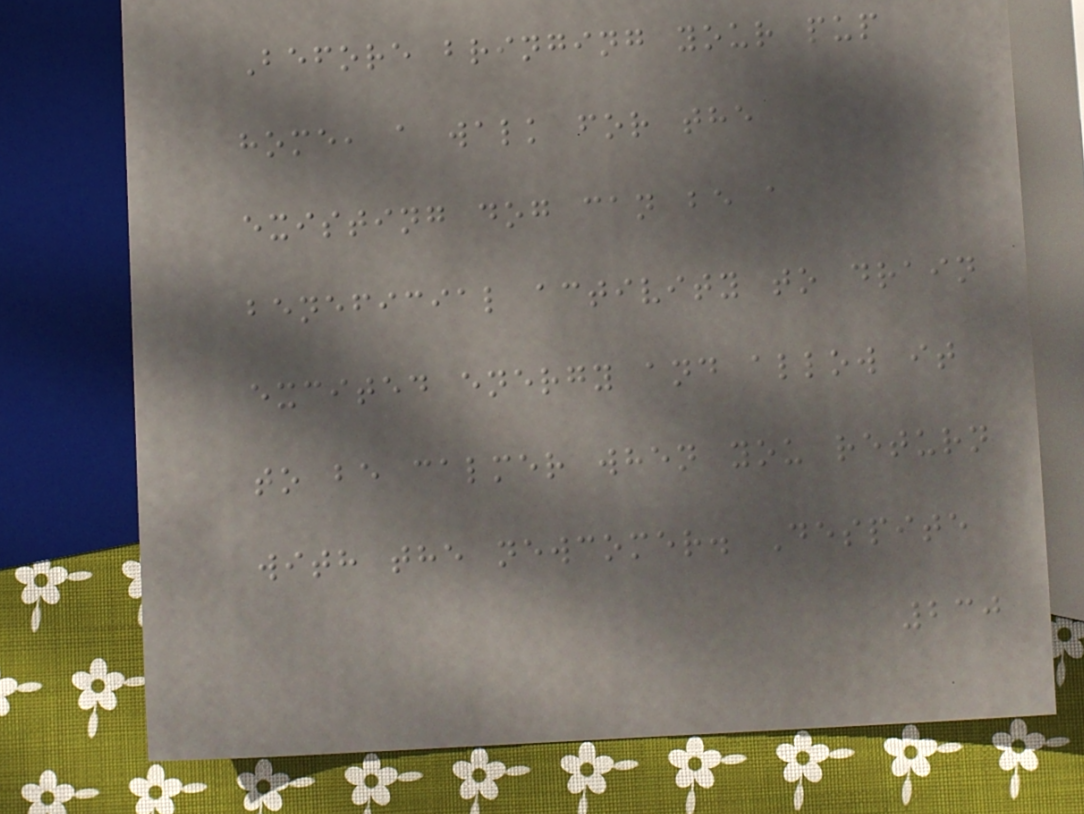Before bringing your pup
home, a walk for the
existing dog can be a
beneficial activity to drain
excited energy and allow it
to be calmer when you return
with the newcomer. Despite
230
